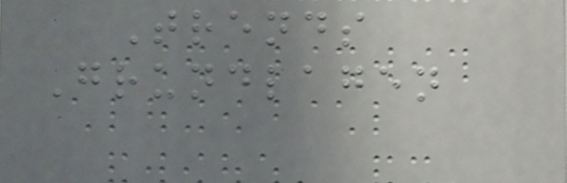Trends
Grundlagen
